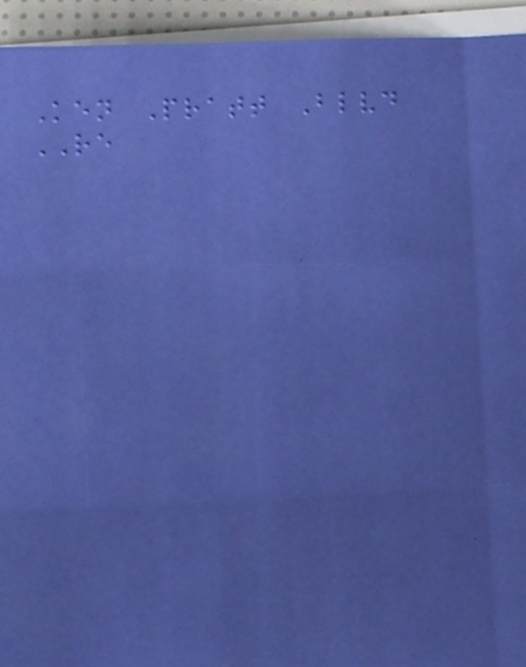Ken Pratt Blvd
RE
